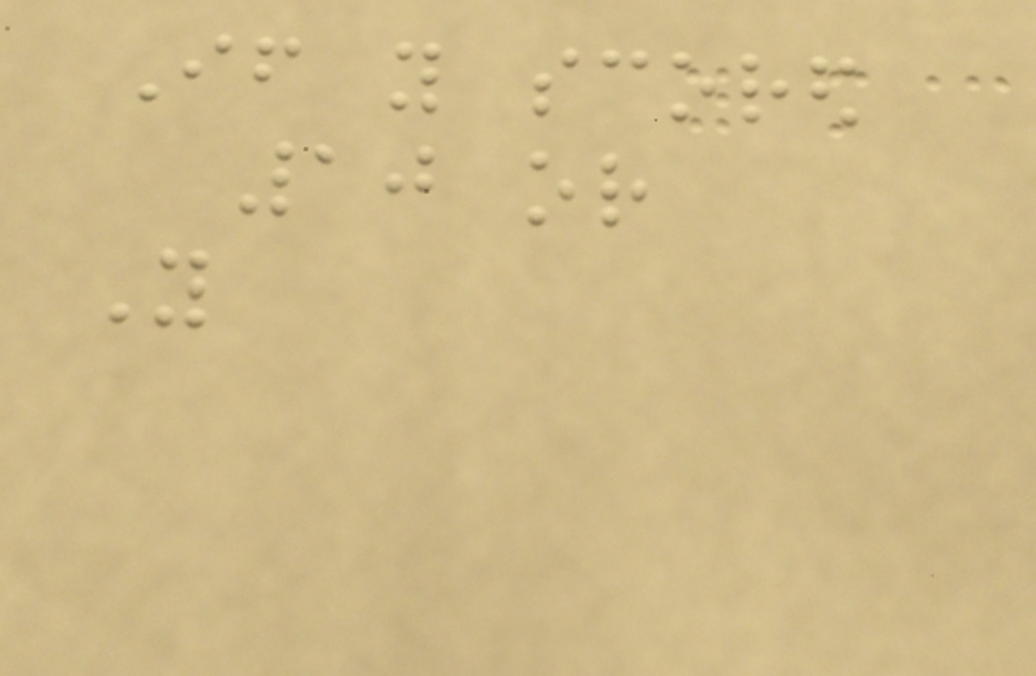If you scored
10 or
You
